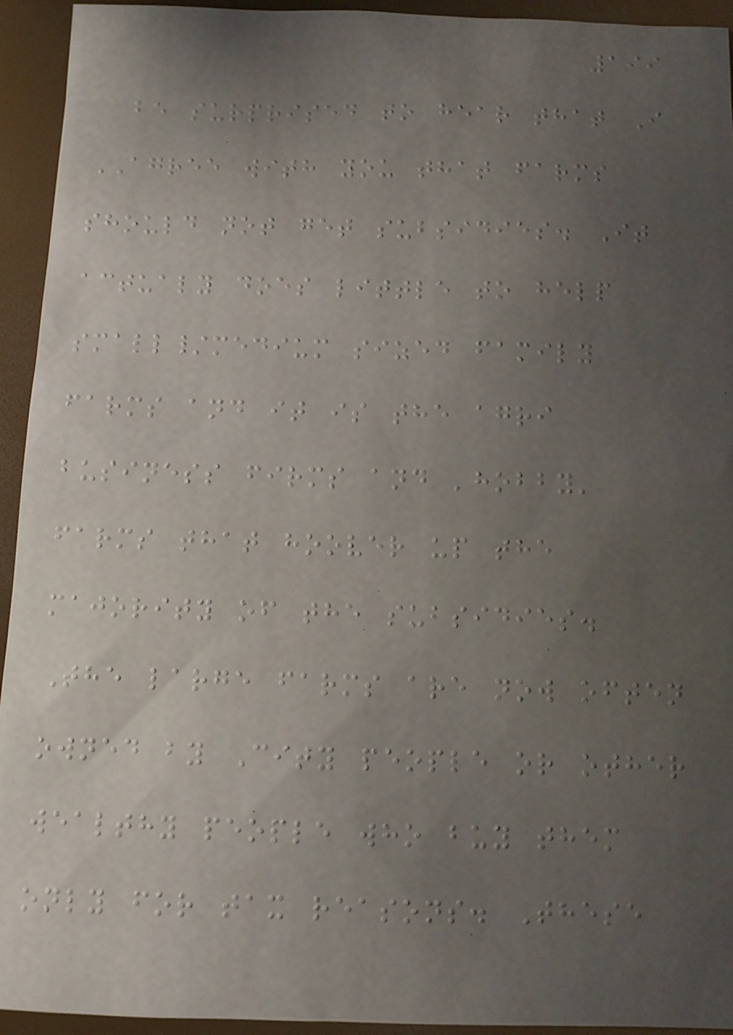199
be surprised to hear that I
AGREE with you that farms
should not get subsidies. It
actualy does little to help
small/medium sized family
farms and it is the agri
business firms and 'hobby'
farms that hoover up the
majority of the subsidies.
The large farms are now often
owned by City people or other
wealthy people who buy them
only for tax reasons. These
